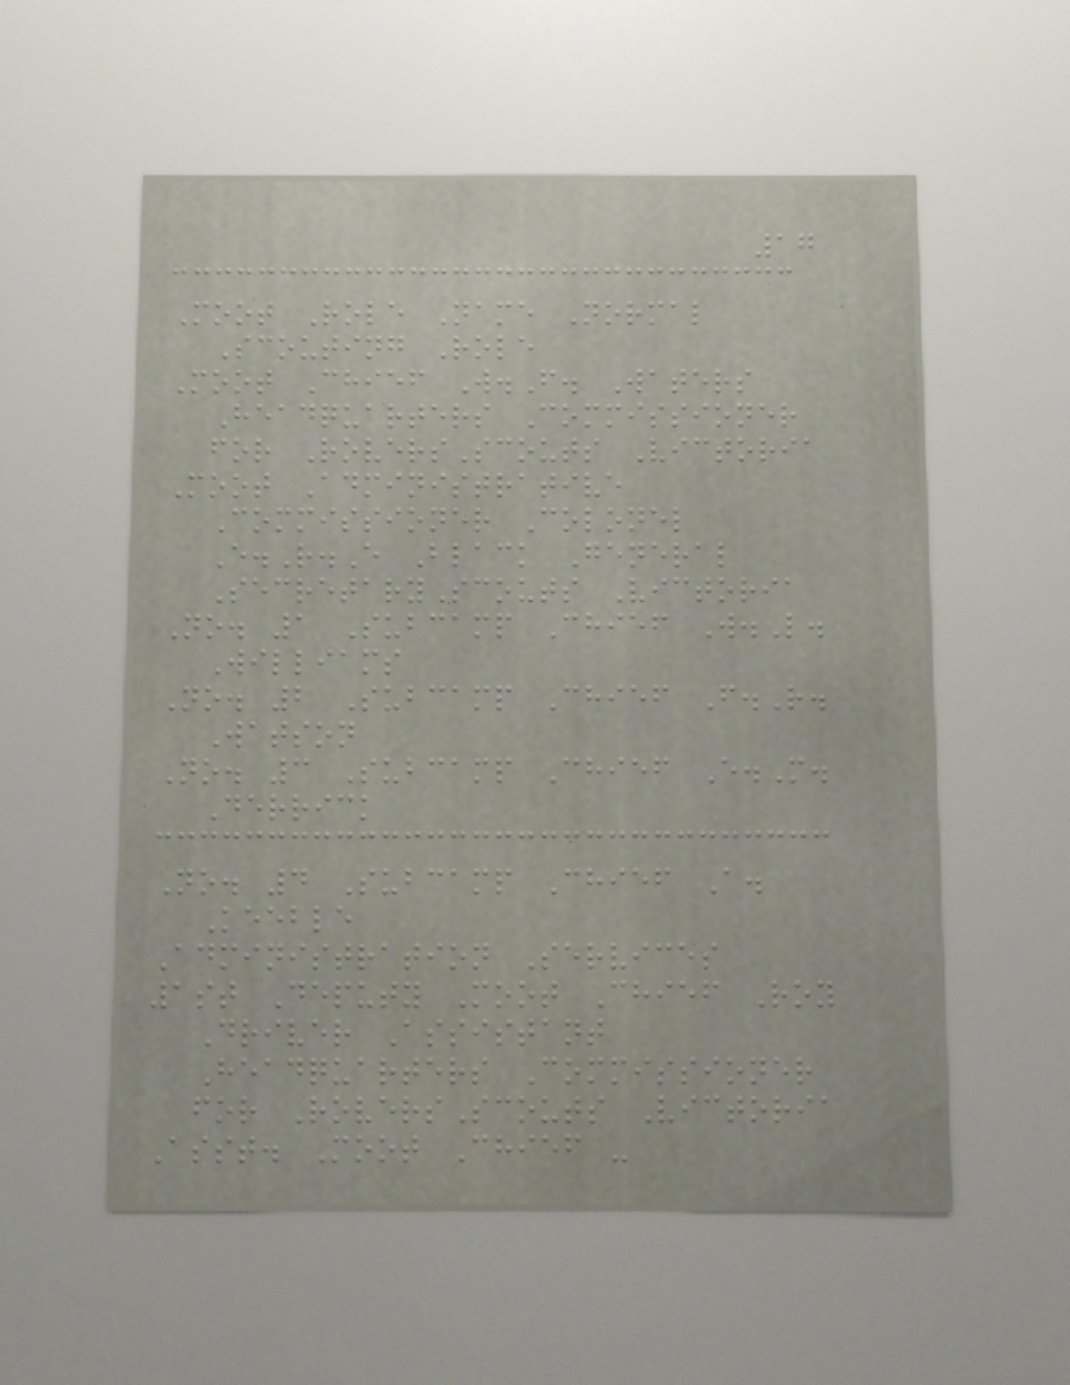17
Moot Role Name Normal
Scouting Role
Moot Chief W.F. Waters
Headquarters Commissioner
for RoversScouts Victoria
Moot Administrative
Commissioner Colonel
E.R.E Black General
SecretaryScouts Victoria
No. 1 Subcamp Chief W.L.
Williams
No. 2 Subcamp Chief F.R.
Watson
No. 3 Subcamp Chief E.M.
Derrick
No. 4 Subcamp Chief A.
Keeble
Administration Services
1st Deputy Moot Chief Roy
Driver Assistant
Headquarters Commissioner
for RoversScouts Victoria
Asst. Moot Chief -
